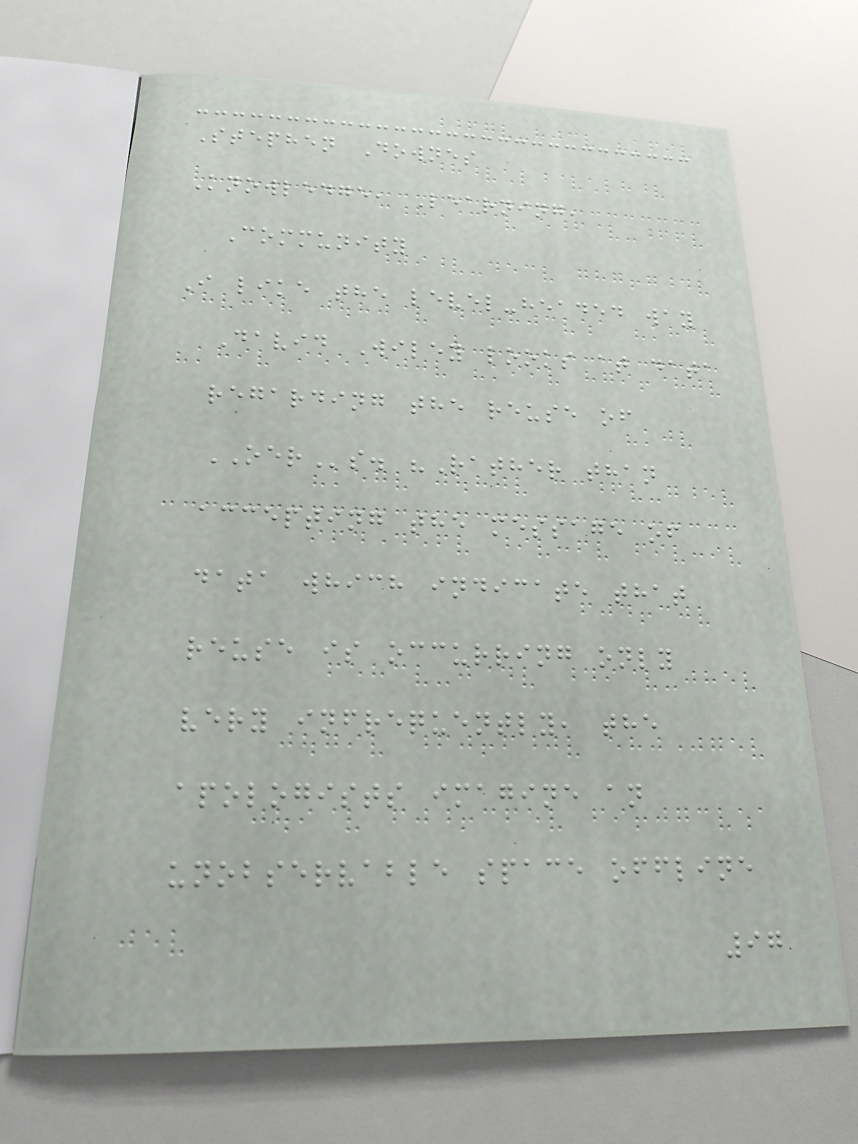Stephen Downes
Knowledge, Learning,
Community
I like the level-headed way
David Wiley looks at data
regarding the reuse of
OERs. "Rather than
accepting the message of
data which indicate that
reuse is occurring only
very infrequently, the
apologists imagine an
unobservable space offline
97
